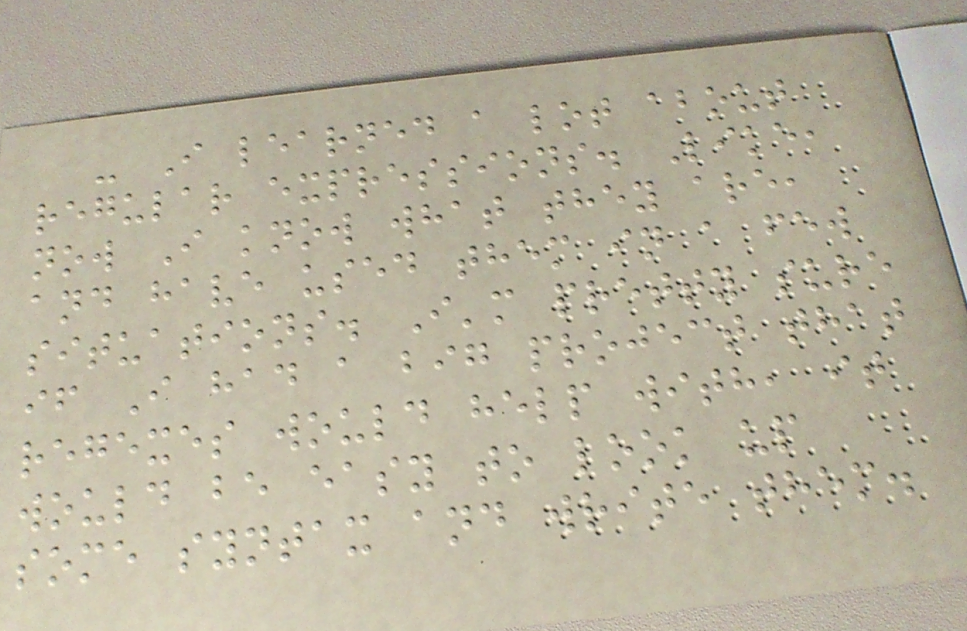- I learned a lot about
regular expressions. Like,
now I know what they are,
and have used them in a few
situations. I'm pretty sure
if I had a big project that
regexes would help with, it
would be easy to look up
some syntax and write them.
